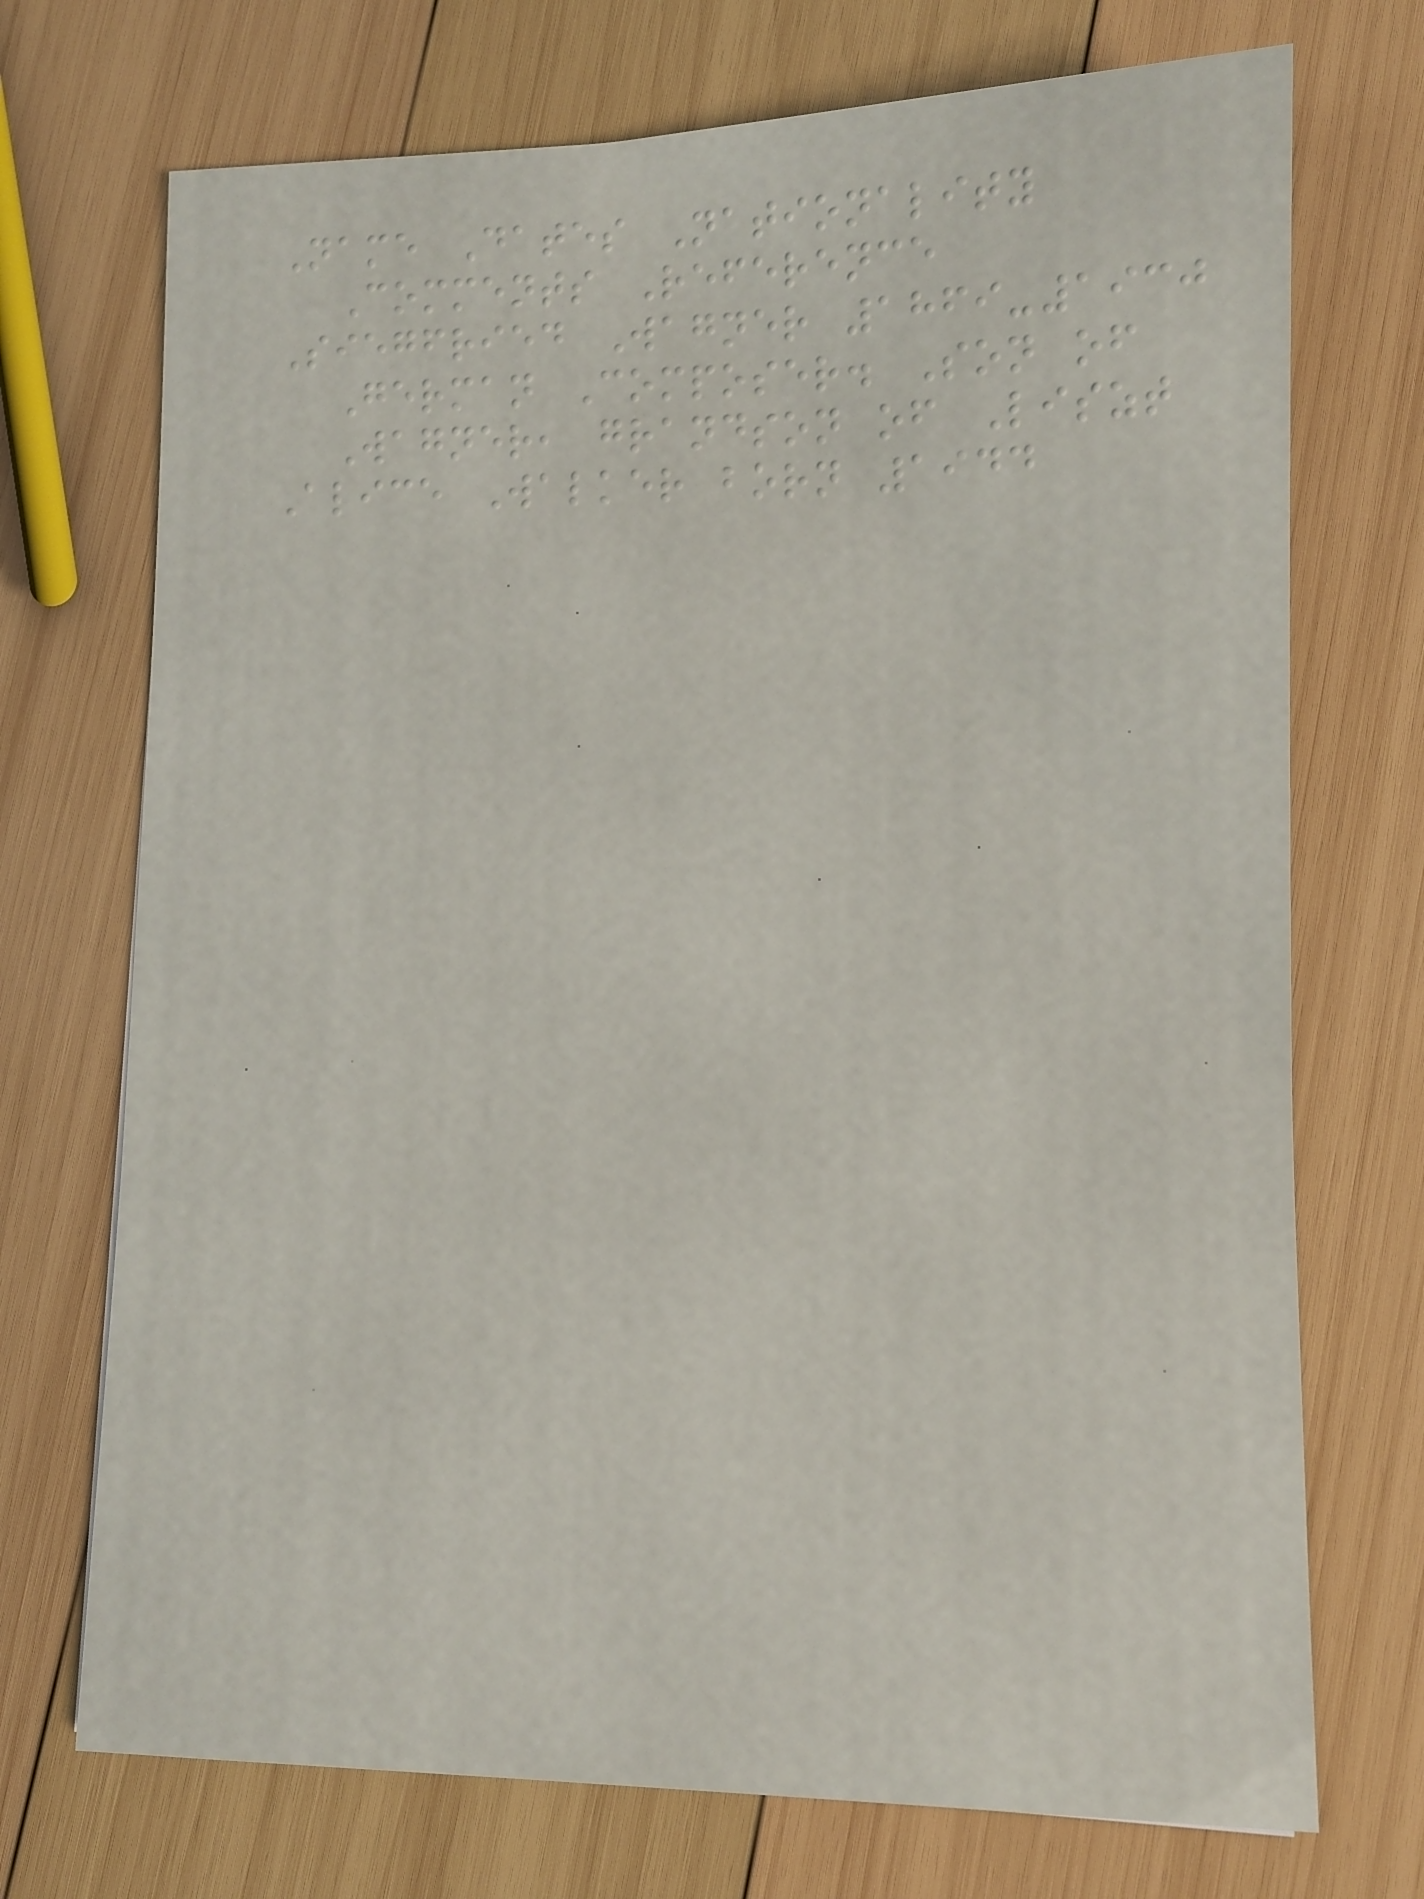Name Dates Nationality
Comments Reference
Siegfried Wagner 1869-1930
German Composer. Son of
Wagner, grandson of Liszt
Alice Walker born 1944
